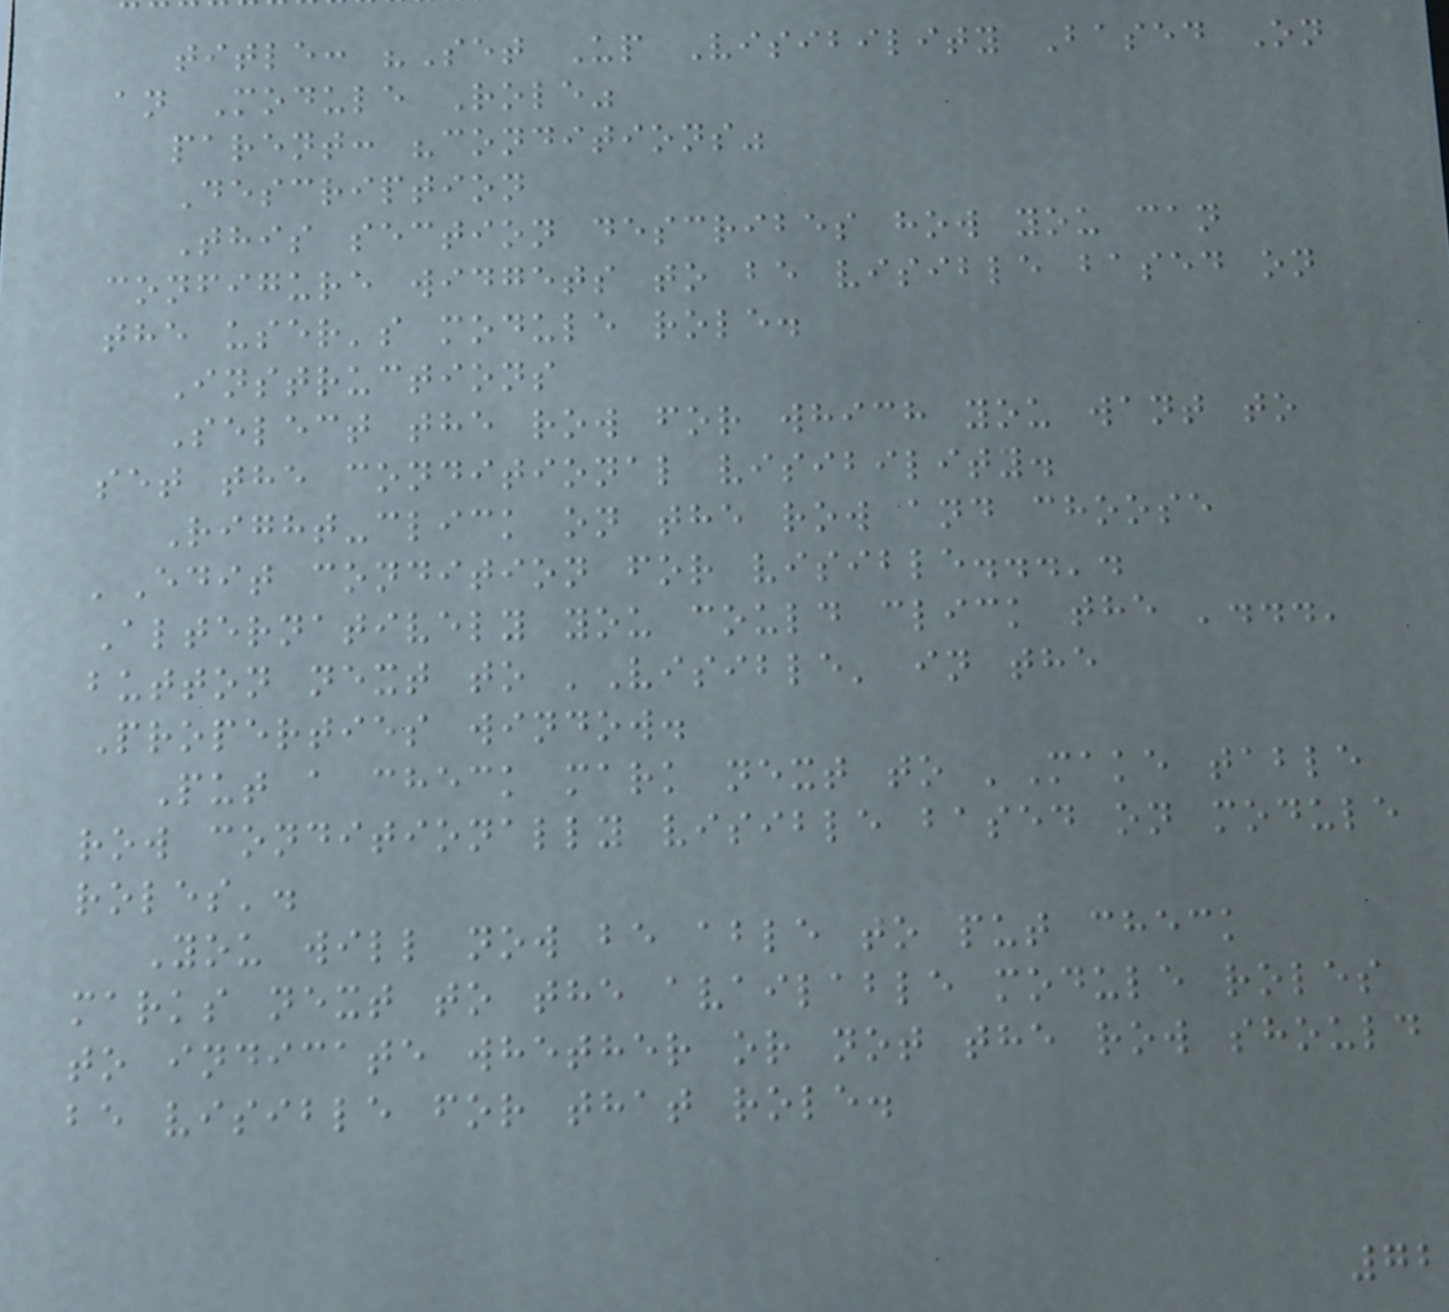title: "Set Up Visibility Based On
an Module Role"
parent: "conditions"
Description
This section describes how you can
configure widgets to be visible based on
the user's module role.
Instructions
Select the row for which you want to
set the conditional visibility.
Right-click on the row and choose
'Edit condition for visible...'.
Alternatively you could click the '...'
button next to 'Visible' in the
Properties window.
Put a check mark next to 'Make table
row conditionally visible based on module
roles'.
You will now be able to put check
marks next to the available module roles
to indicate whether or not the row should
be visible for that role.
72
